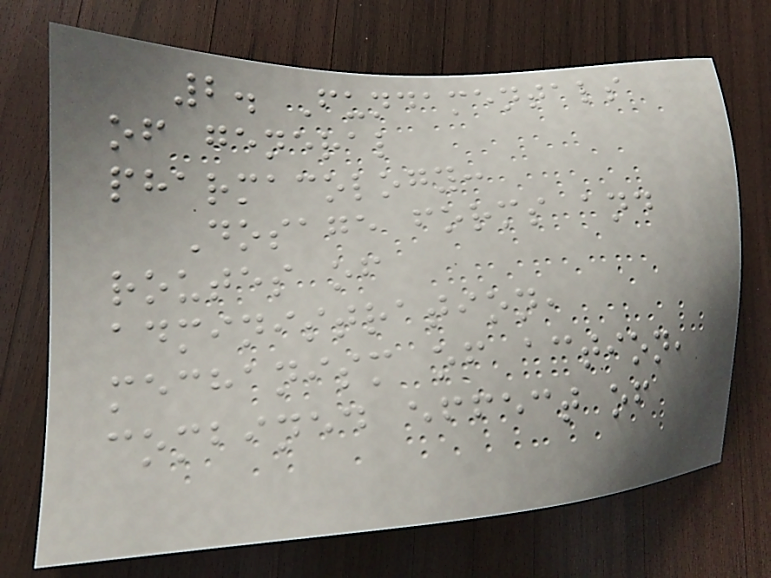2. Fundamentals
of general
pharmacology:
Dosage forms and
routes of
administration,
mechanism of action,
combined effect of
